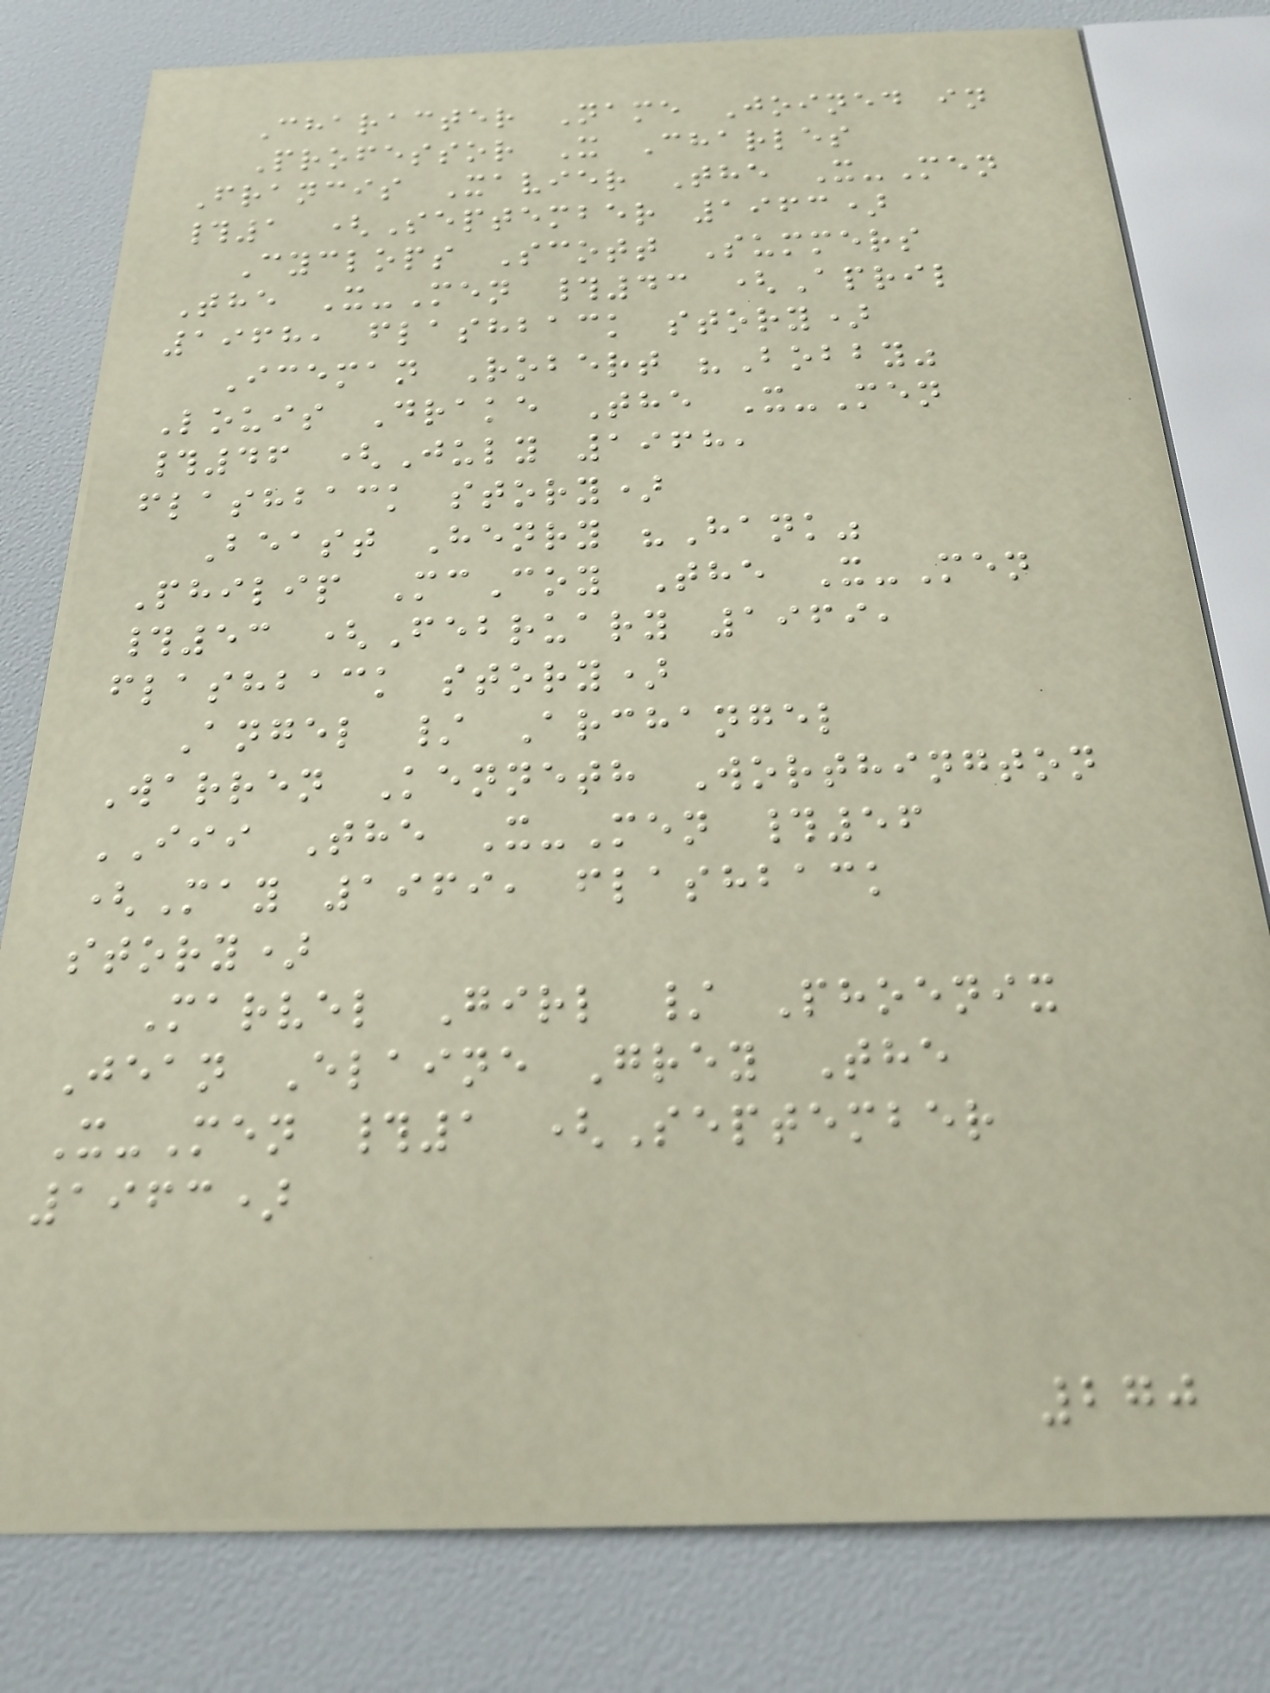Character Name Joined in
Professor X Charles
Francis Xavier The X-Men
#1 (September 1963)
Cyclops Scott Summers
The X-Men #43 (April
1968, flashback story)
Iceman Robert "Bobby"
Louis Drake The X-Men
#46 (July 1968,
flashback story)
Beast Henry "Hank"
Philip McCoy The X-Men
#53 (February 1969,
flashback story)
Angel / Archangel
Warren Kenneth Worthington
III The X-Men #56
(May 1969, flashback
story)
Marvel Girl / Phoenix
Jean Elaine Grey The
X-Men #1 (September
1963)
270
